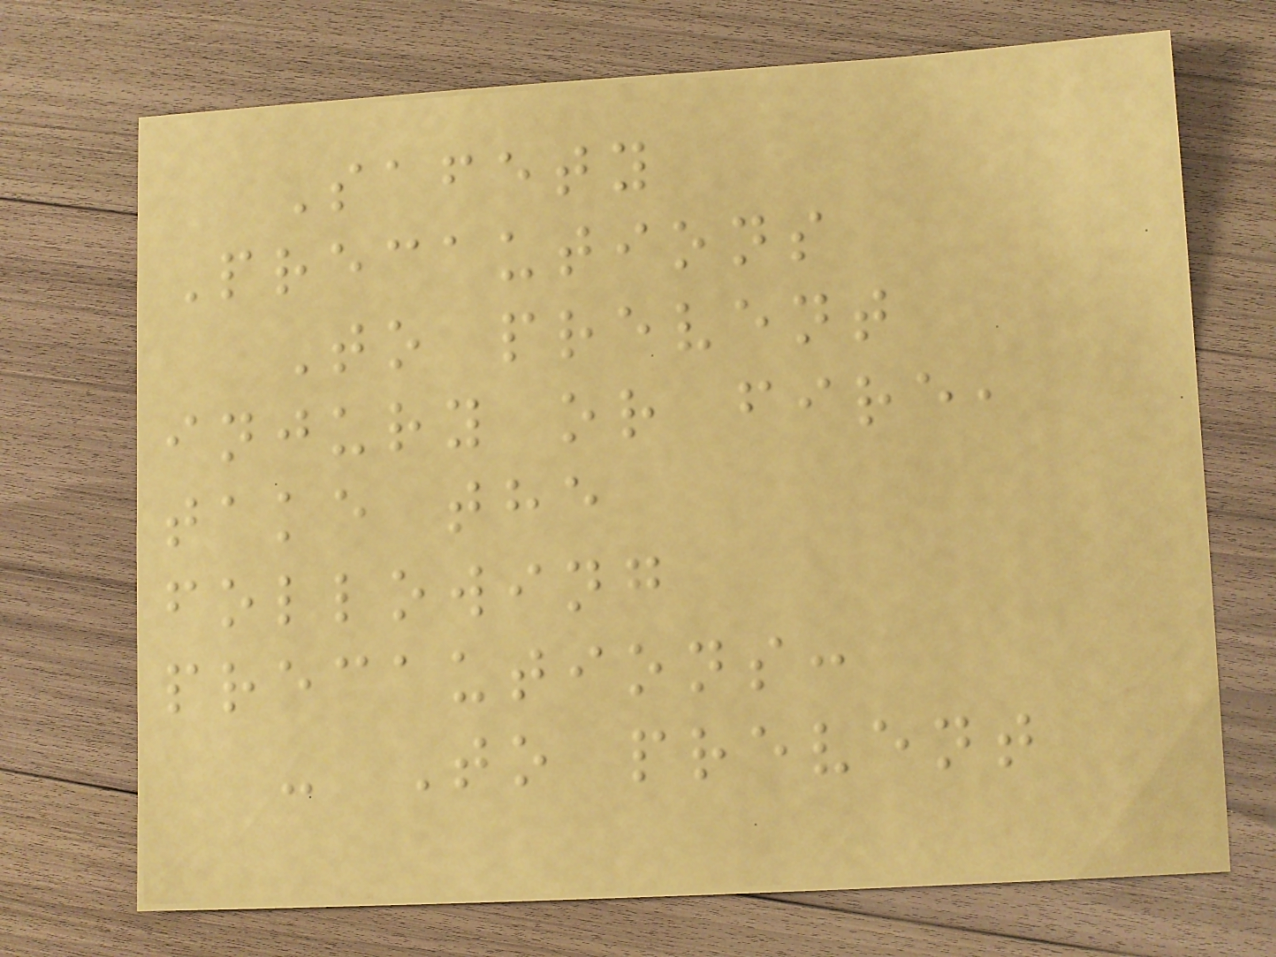Safety
Precautions
To prevent
injury or fire,
take the
following
precautions:
- To prevent
